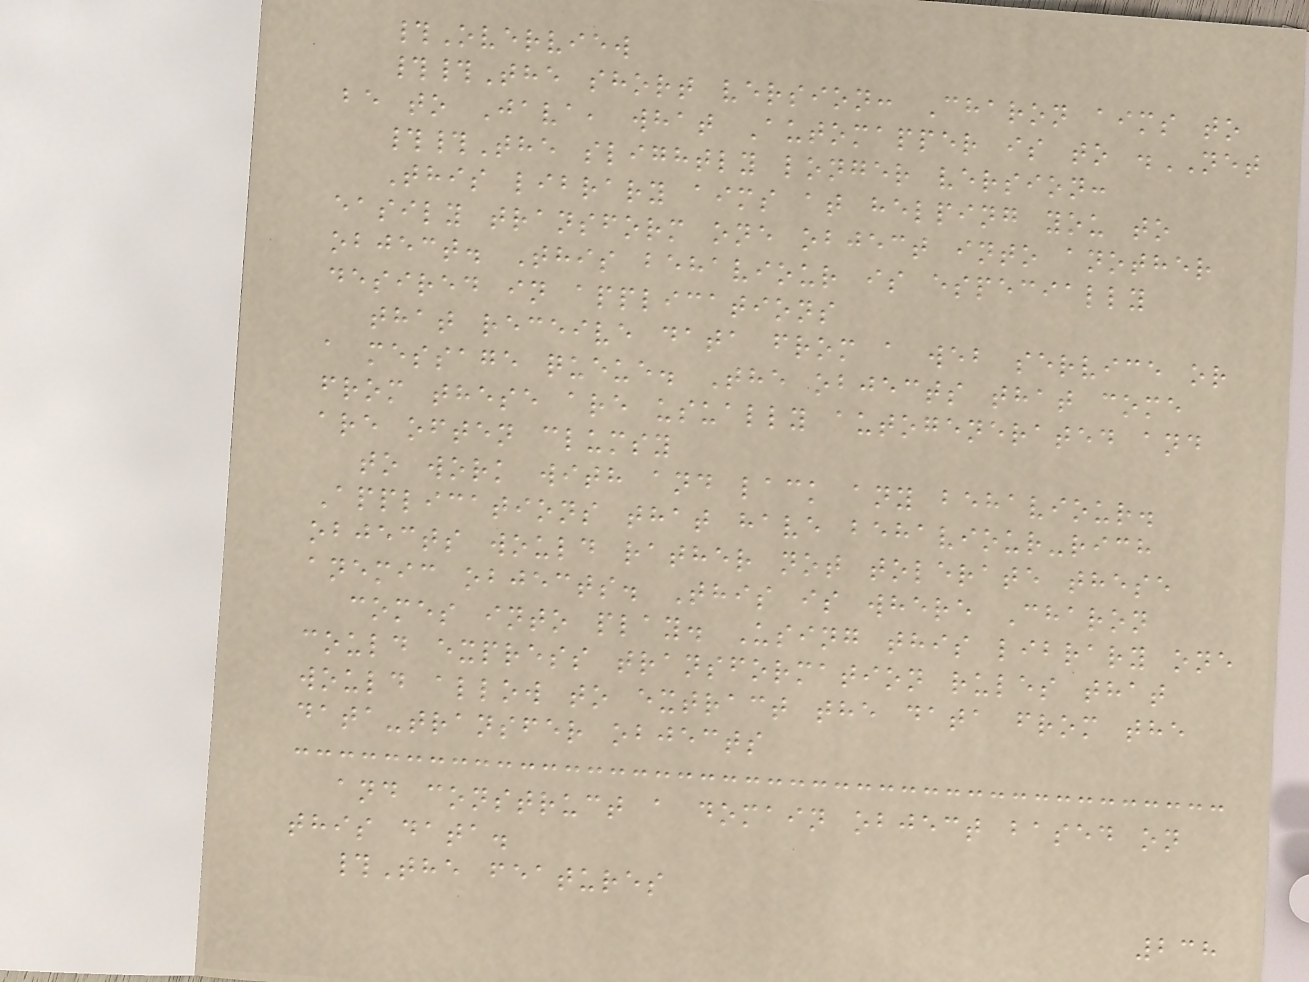#Overview
##The short version: Charon aims to
be to Java, what Automapper is to .NET
##The slightly longer version:
This library aims at helping you to
easily transform one object into another
object. This behaviour is especially
desired in applications
that receive data from a web service or
a message queue. The objects that come
from these are usually autogenerated and
are often clumsy
to work with and lack any behaviour.
Applications that have behaviour-rich
objects would rather not tolerate these
anemic objects. This is where Charon
comes into play. Using this library one
could express transformation rules that
would allow to extract the data from the
data-transfer objects
and construct a domain object based on
this data.
#The features
238
